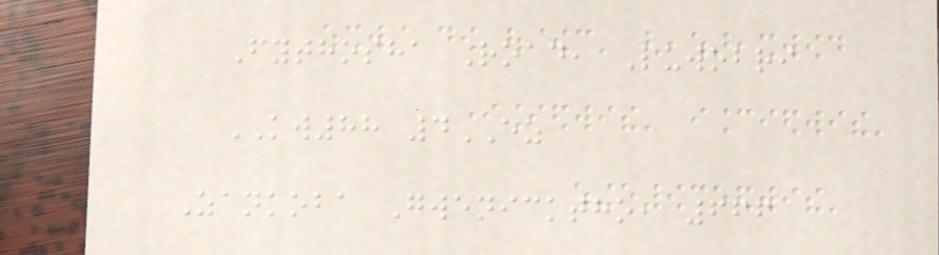Fythosha Road, Luwobri
KW88 4EZ
Zankoba Gwenicktho, 666
